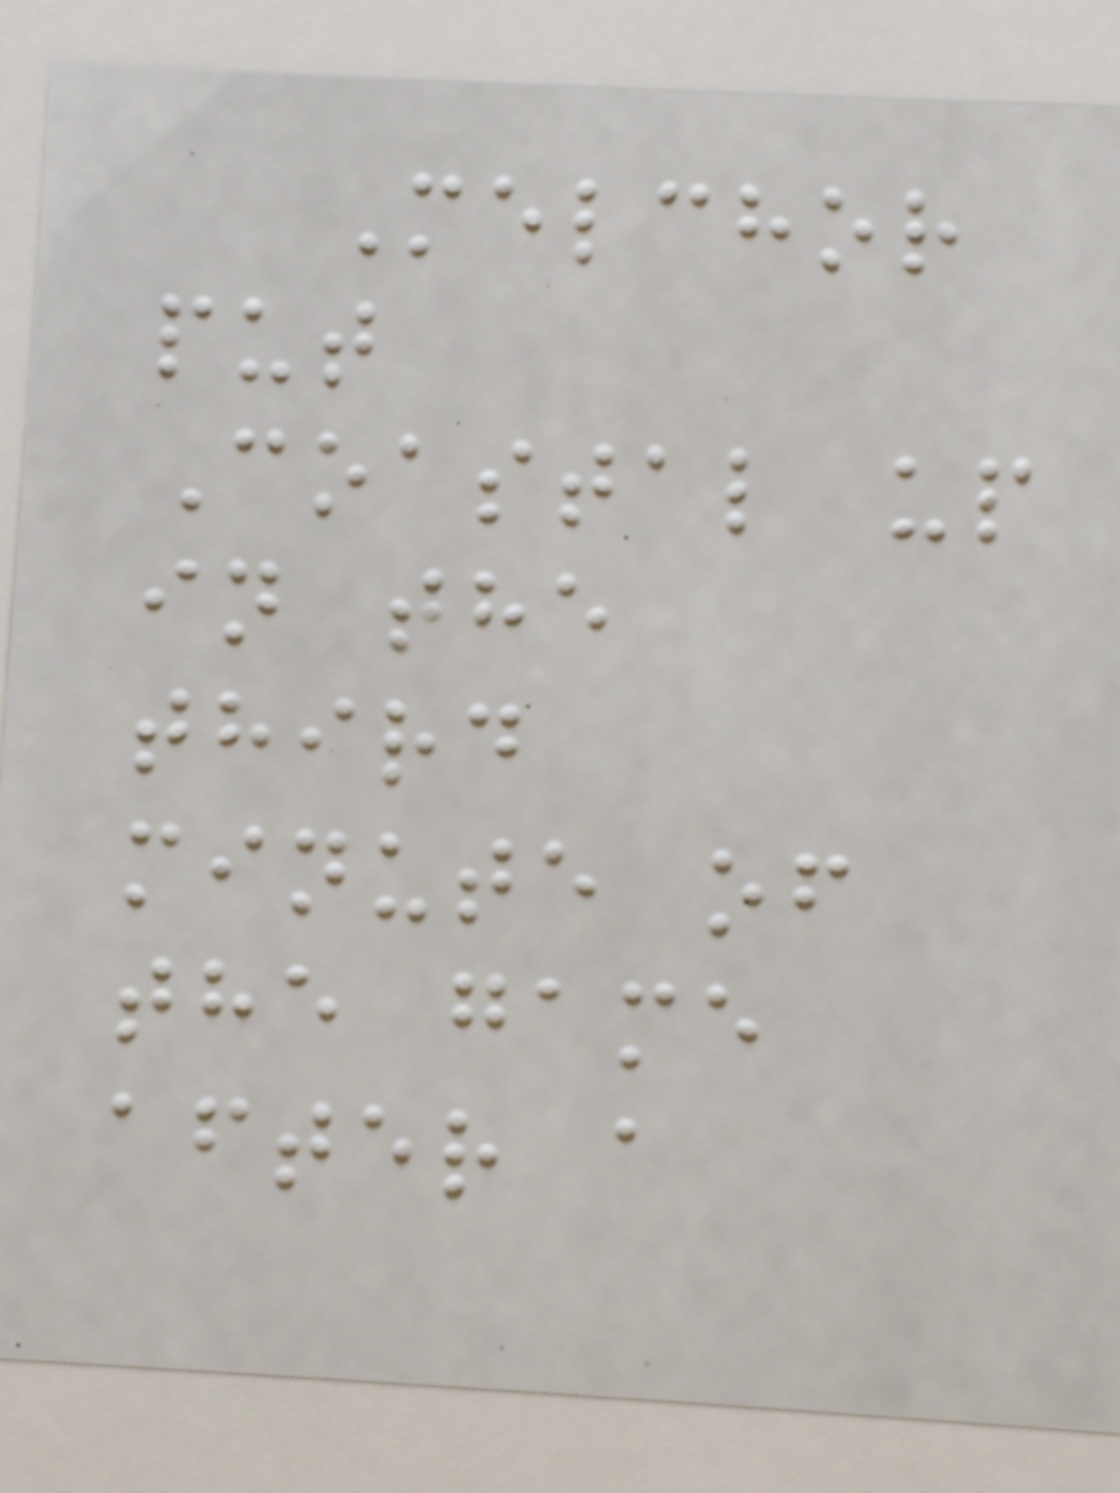Melchor
put
Coastal up
in the
third
minute of
the game
after a
